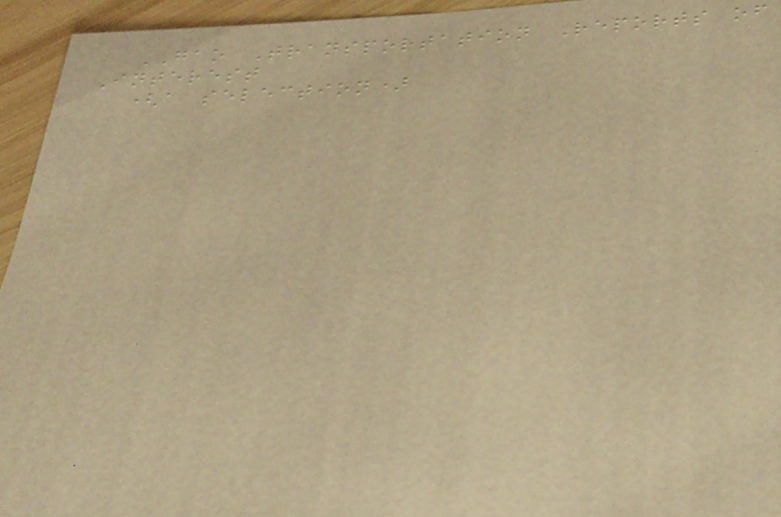GAO Transportation Reports of
Interest
(a selection)
